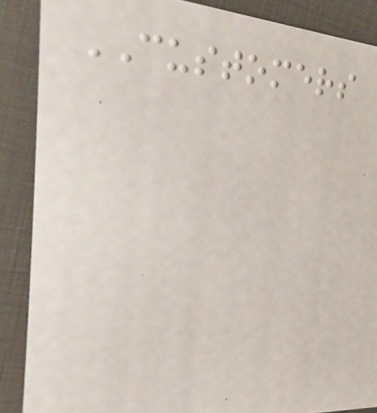CUSTOMERS
